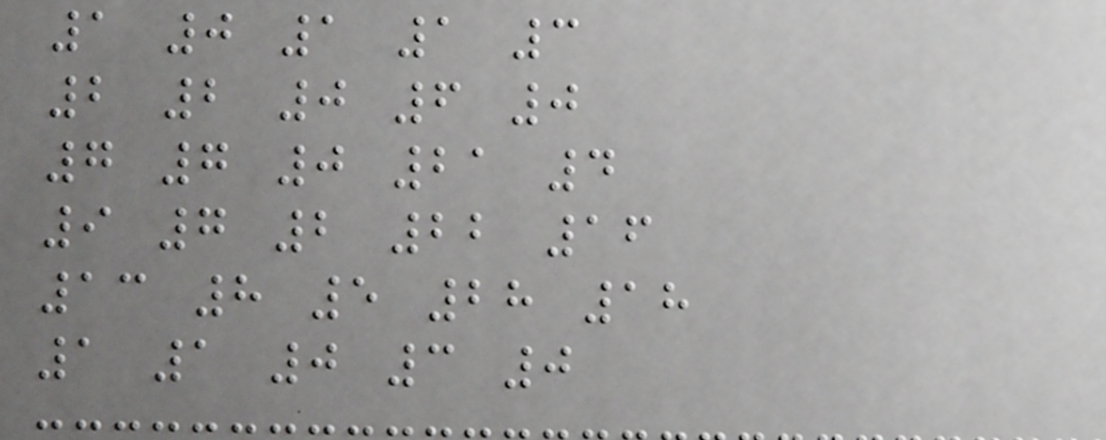1 0 1 1 3
2 2 0 6 0
7 7 0 21 4
9 7 2 22 16
13 8 5 28 18
1 1 0 3 0
